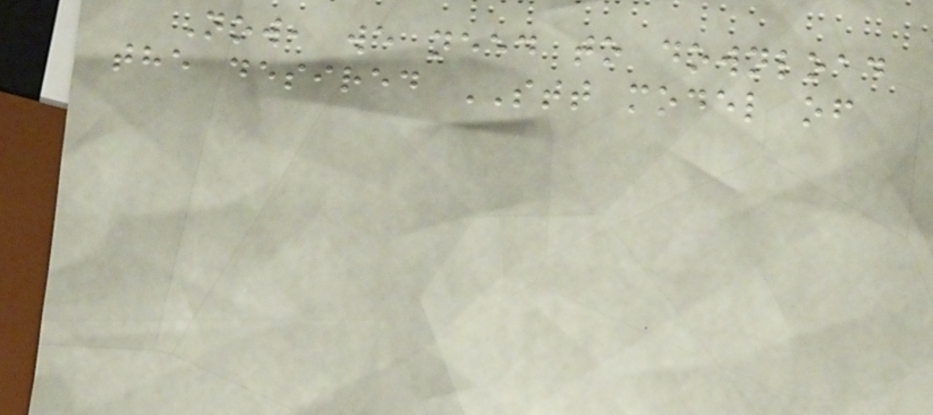Now, we need to download
the desired STT model of
